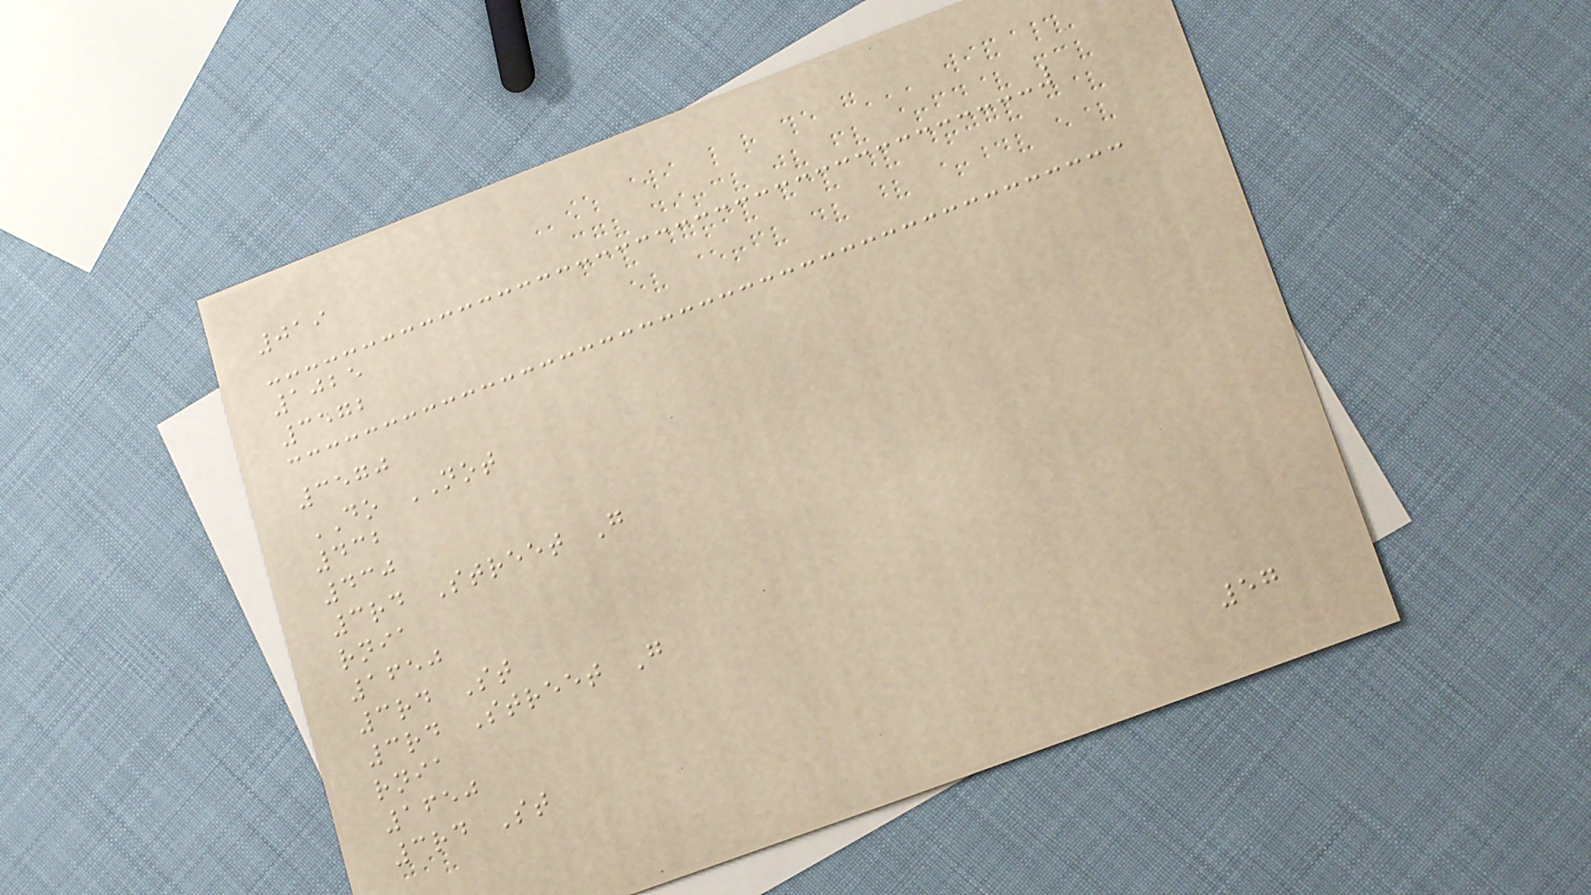019
1025
3572
3570
DO NOT
432
430
3rd Street G
rnia
1650
3rd St
3rd Street G
rnia
1650
3rd St
57
